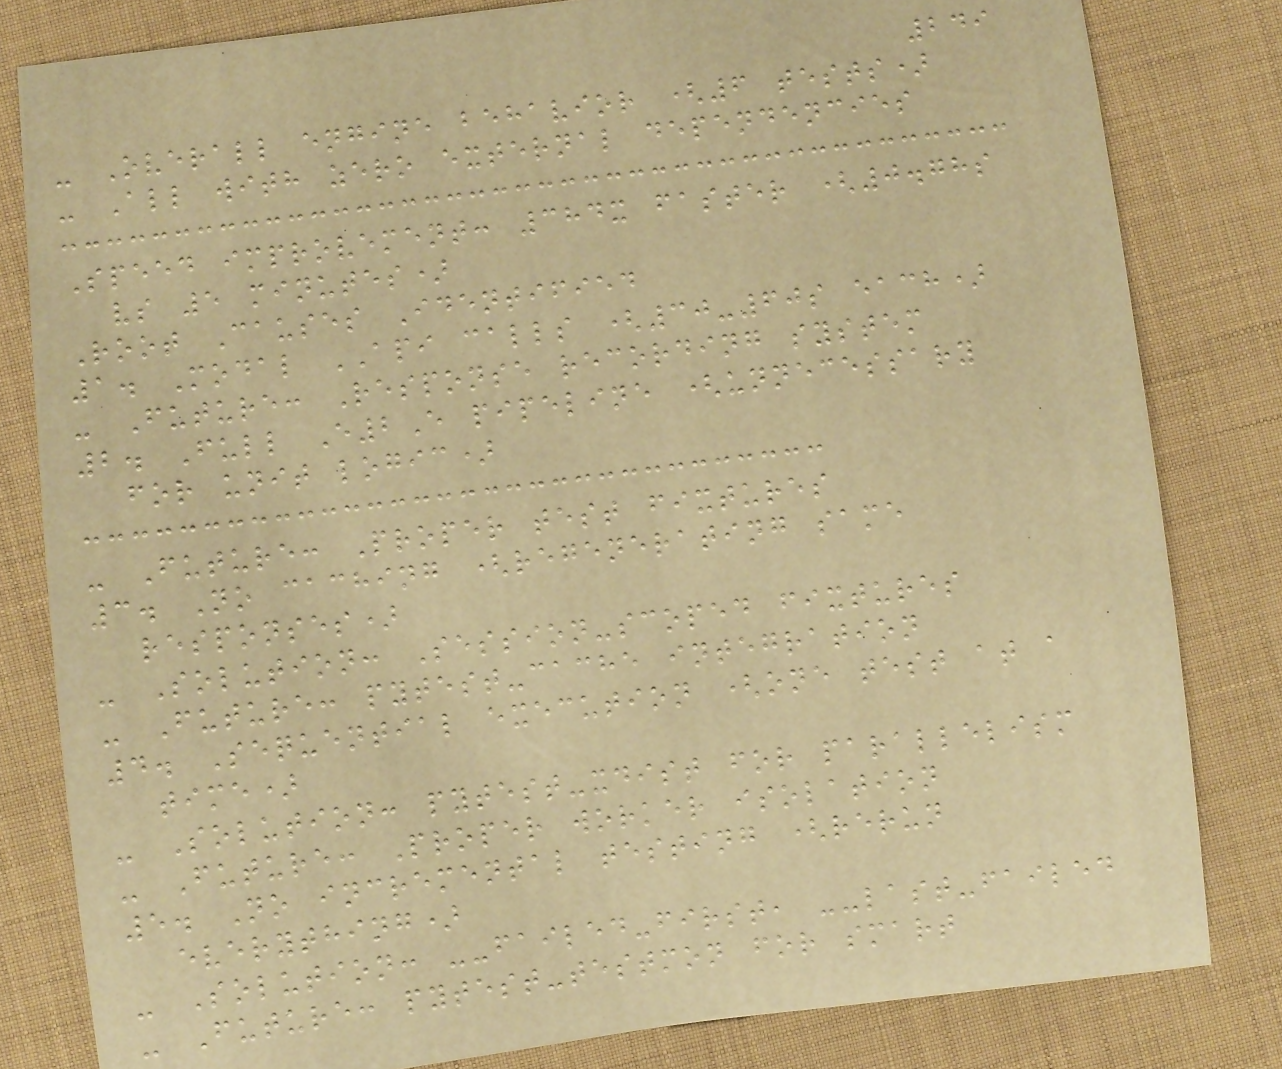249
- Overall engine behavior (6 tests)
- All with zero external dependencies
Speed improvement: 384x faster (0.78s
vs 5 minutes)
Root Causes Identified
1. Modal API calls (30-60s each)
- Future: Response recording system
2. Full E2E pipeline (unnecessary
for unit logic)
- Future: Proper test fixtures
3. No caching (regenerating same
responses)
- Solution: Session-scoped fixtures
- Future: pytest-cache integration
4. Sequential execution (one test at a
time)
- Solution: pytest-xdist for parallelism
- Future: Proper worker isolation
5. No incremental testing (rerun
everything)
- Solution: --failed-first, --last-failed
- Future: pytest-testmon for smart
